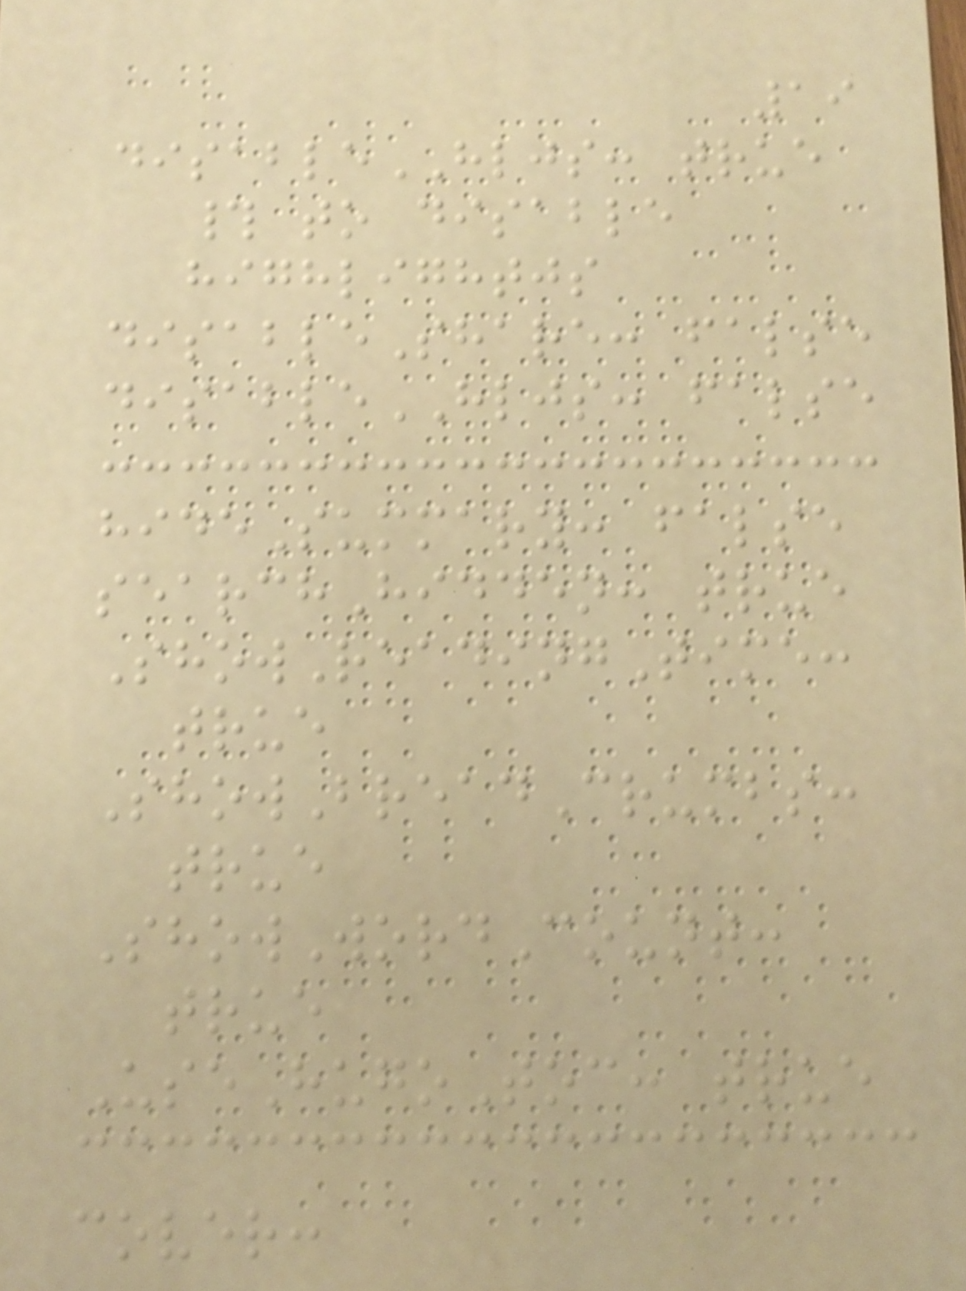19
disableHLJS: true
# to disable
highlightjs
disableShare: false
disableHLJS: false
hideSummary: false
searchHidden: true
ShowReadingTime:
true
ShowBreadCrumbs:
true
ShowWordCount:
true
UseHugoToc: true
cover:
